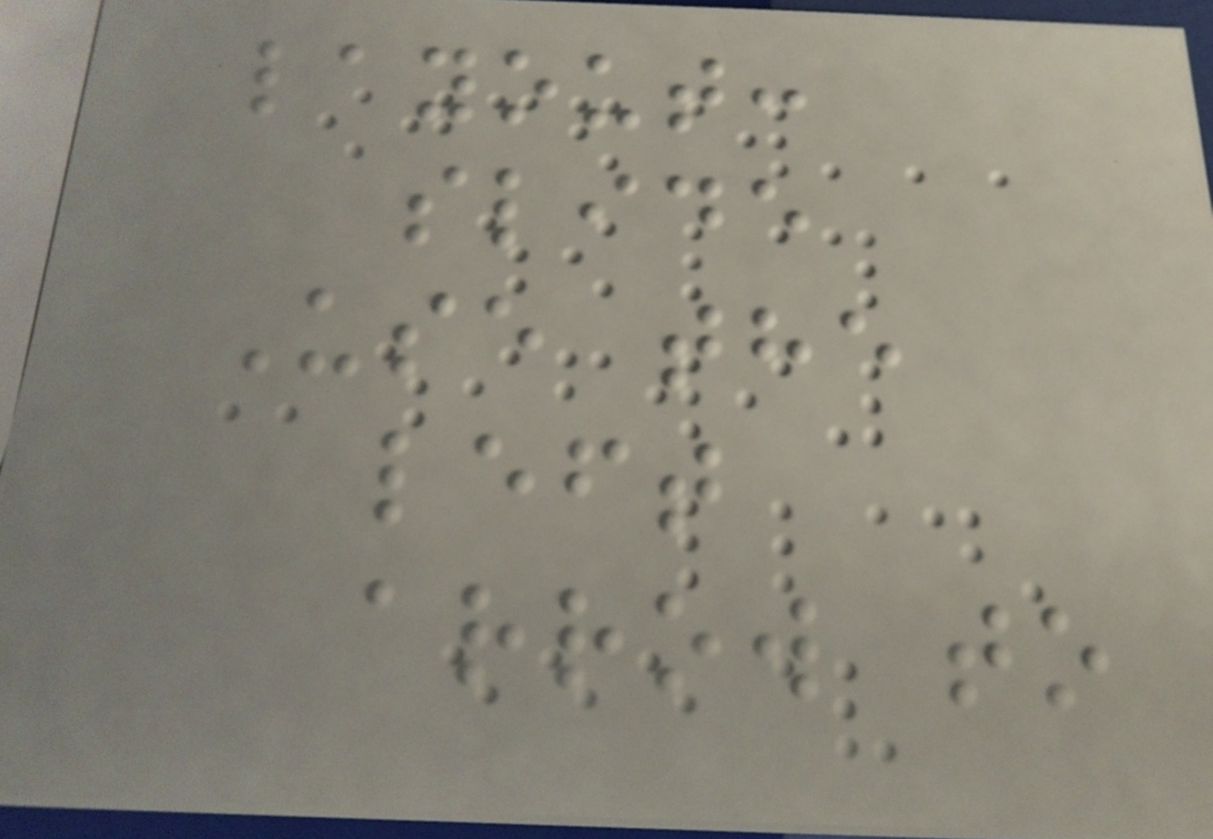layout:
slide
Use the
left
arrow to
